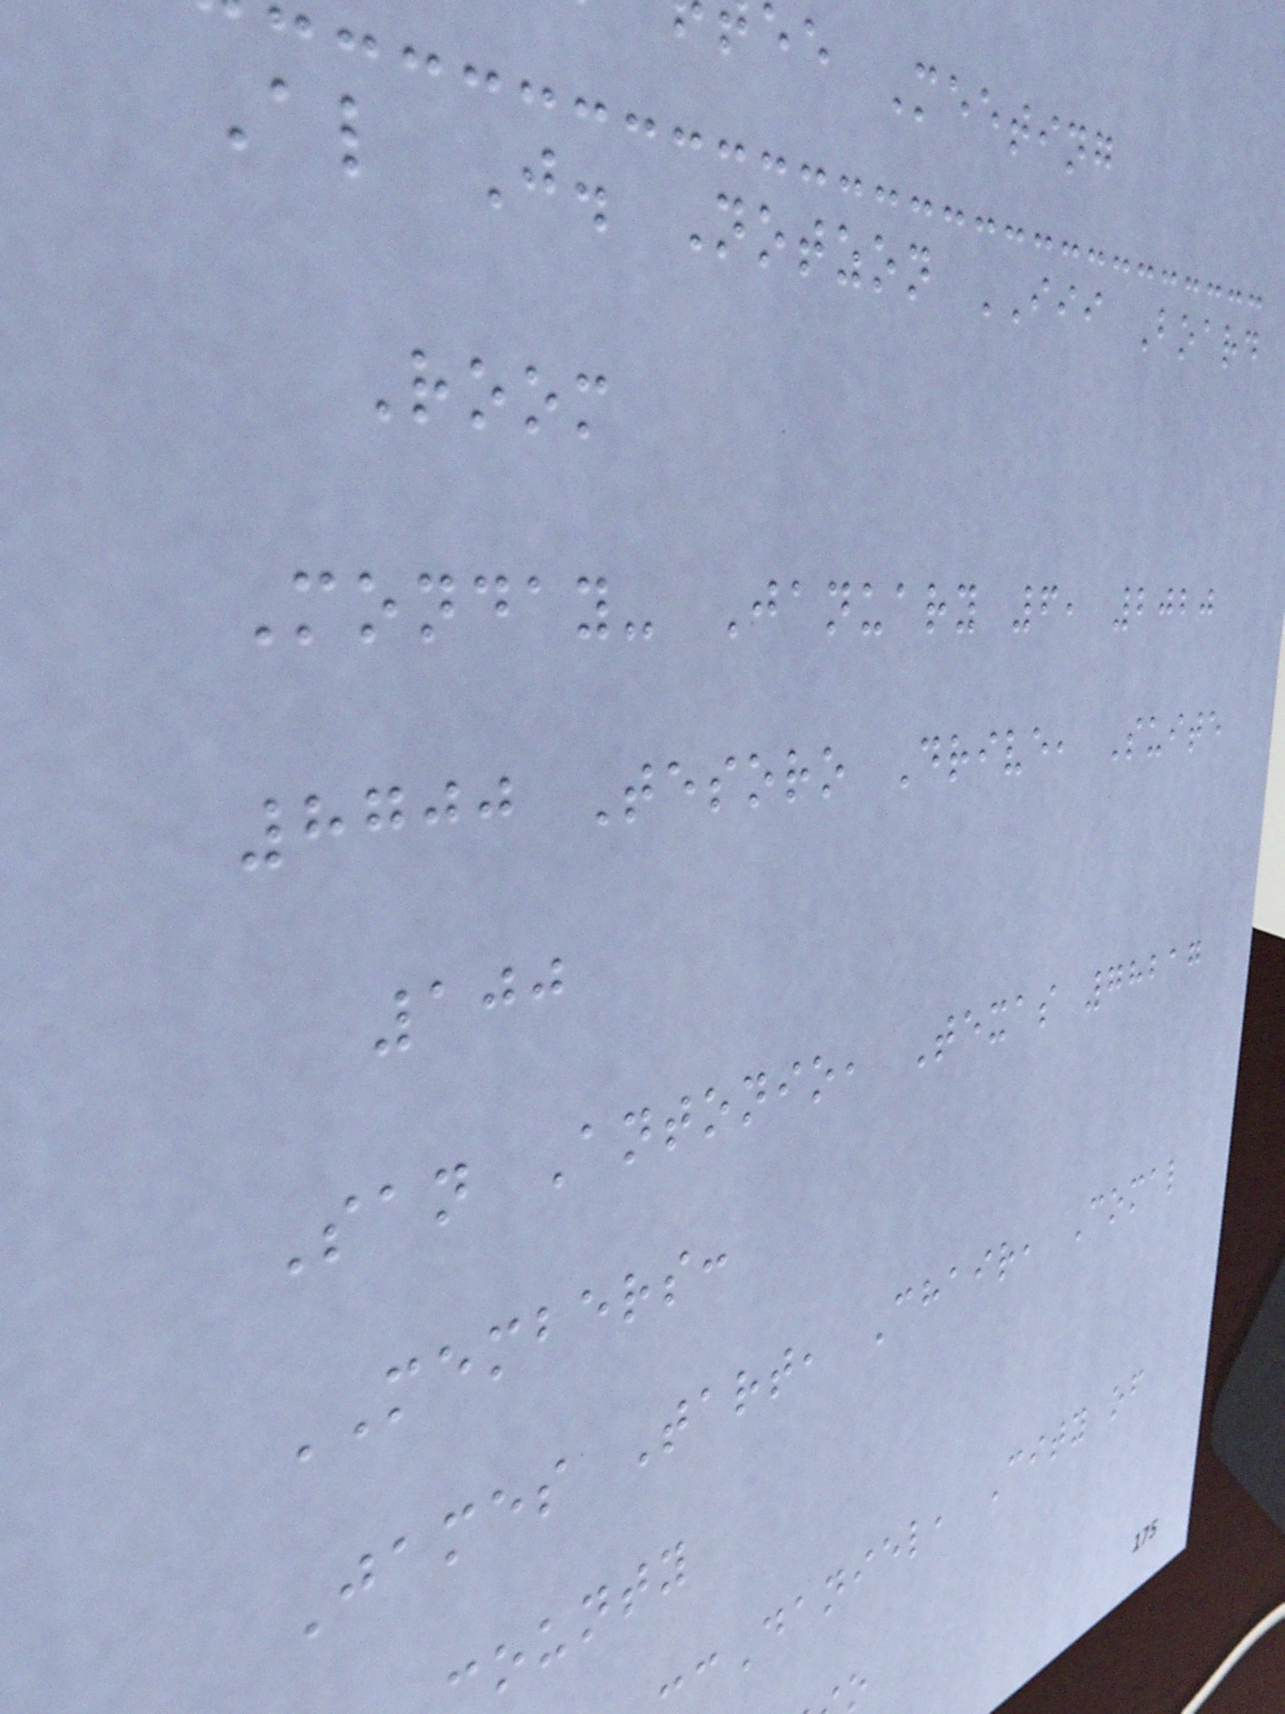ee Meeting
Al J. Notzon III Board
Room
Monday- January 6, 2020
8700 Tesoro Drive, Suite
100
San Antonio, Texas 78217
MEMBERS:
James Tart, Chair, Comal
ounty
cDaniel, City of
